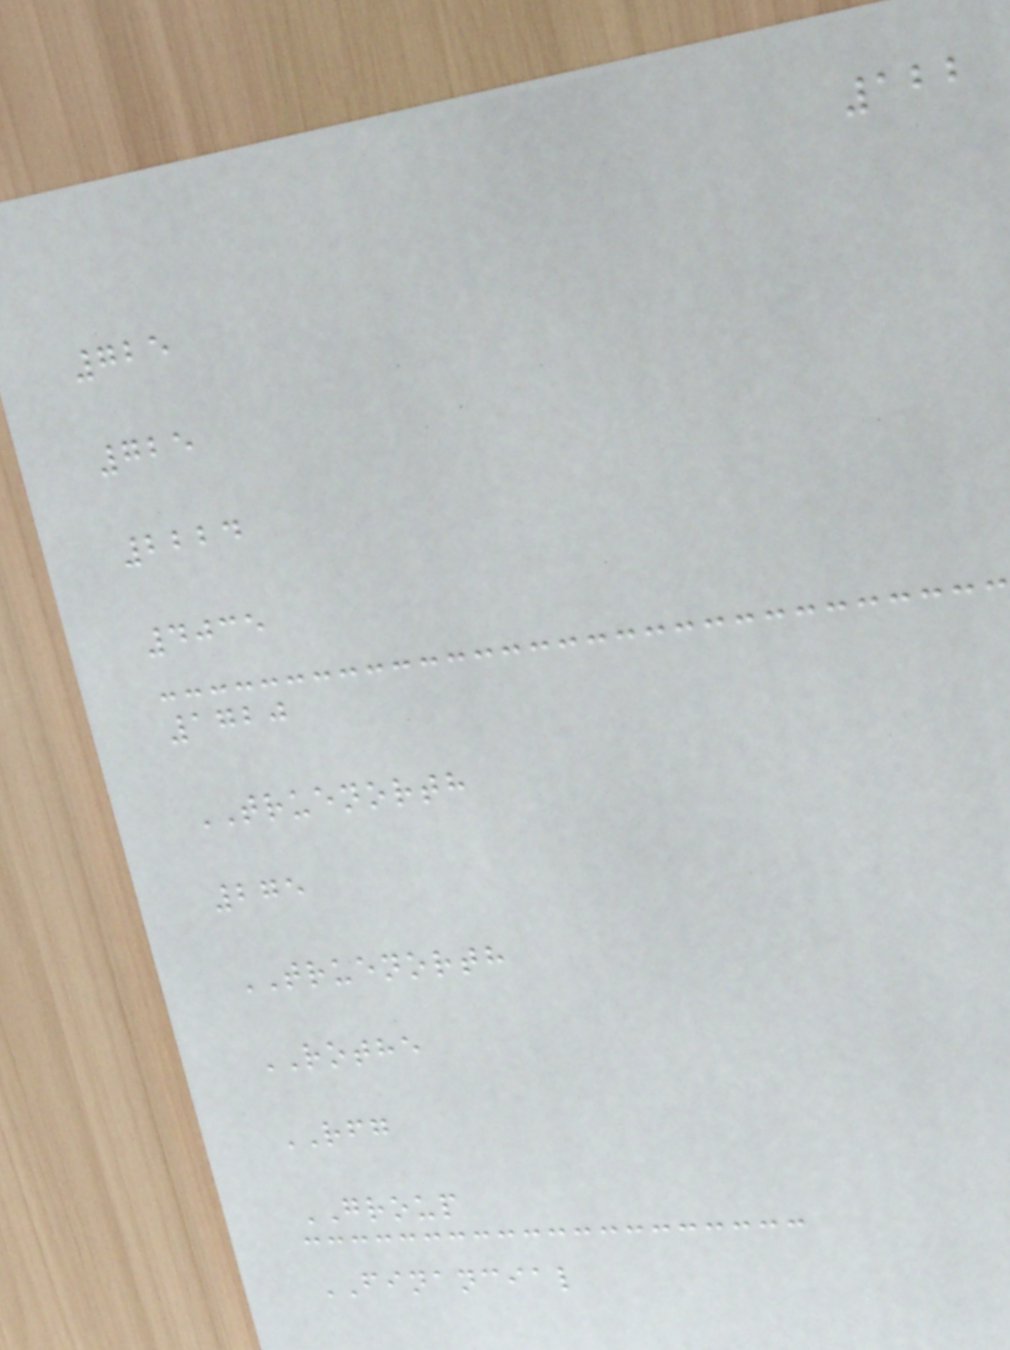122
725
725
2224
4035
1720
TRUENORTH
275
TRUENORTH
ROTHE
RFG
GROUP
FINANCIAL
